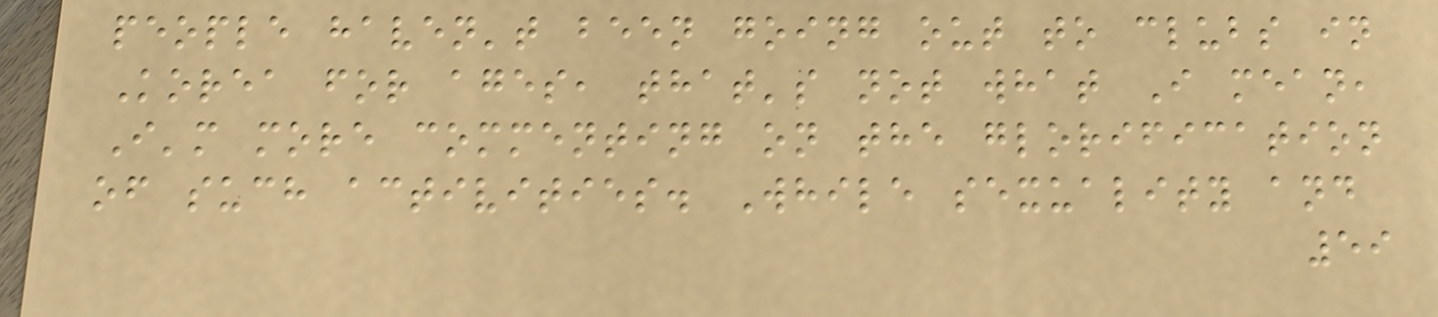people haven't been going out to clubs in
Korea for ages, that's not what I mean,
I'm more commenting on the glorification
of such activities. While sexuality and
59
